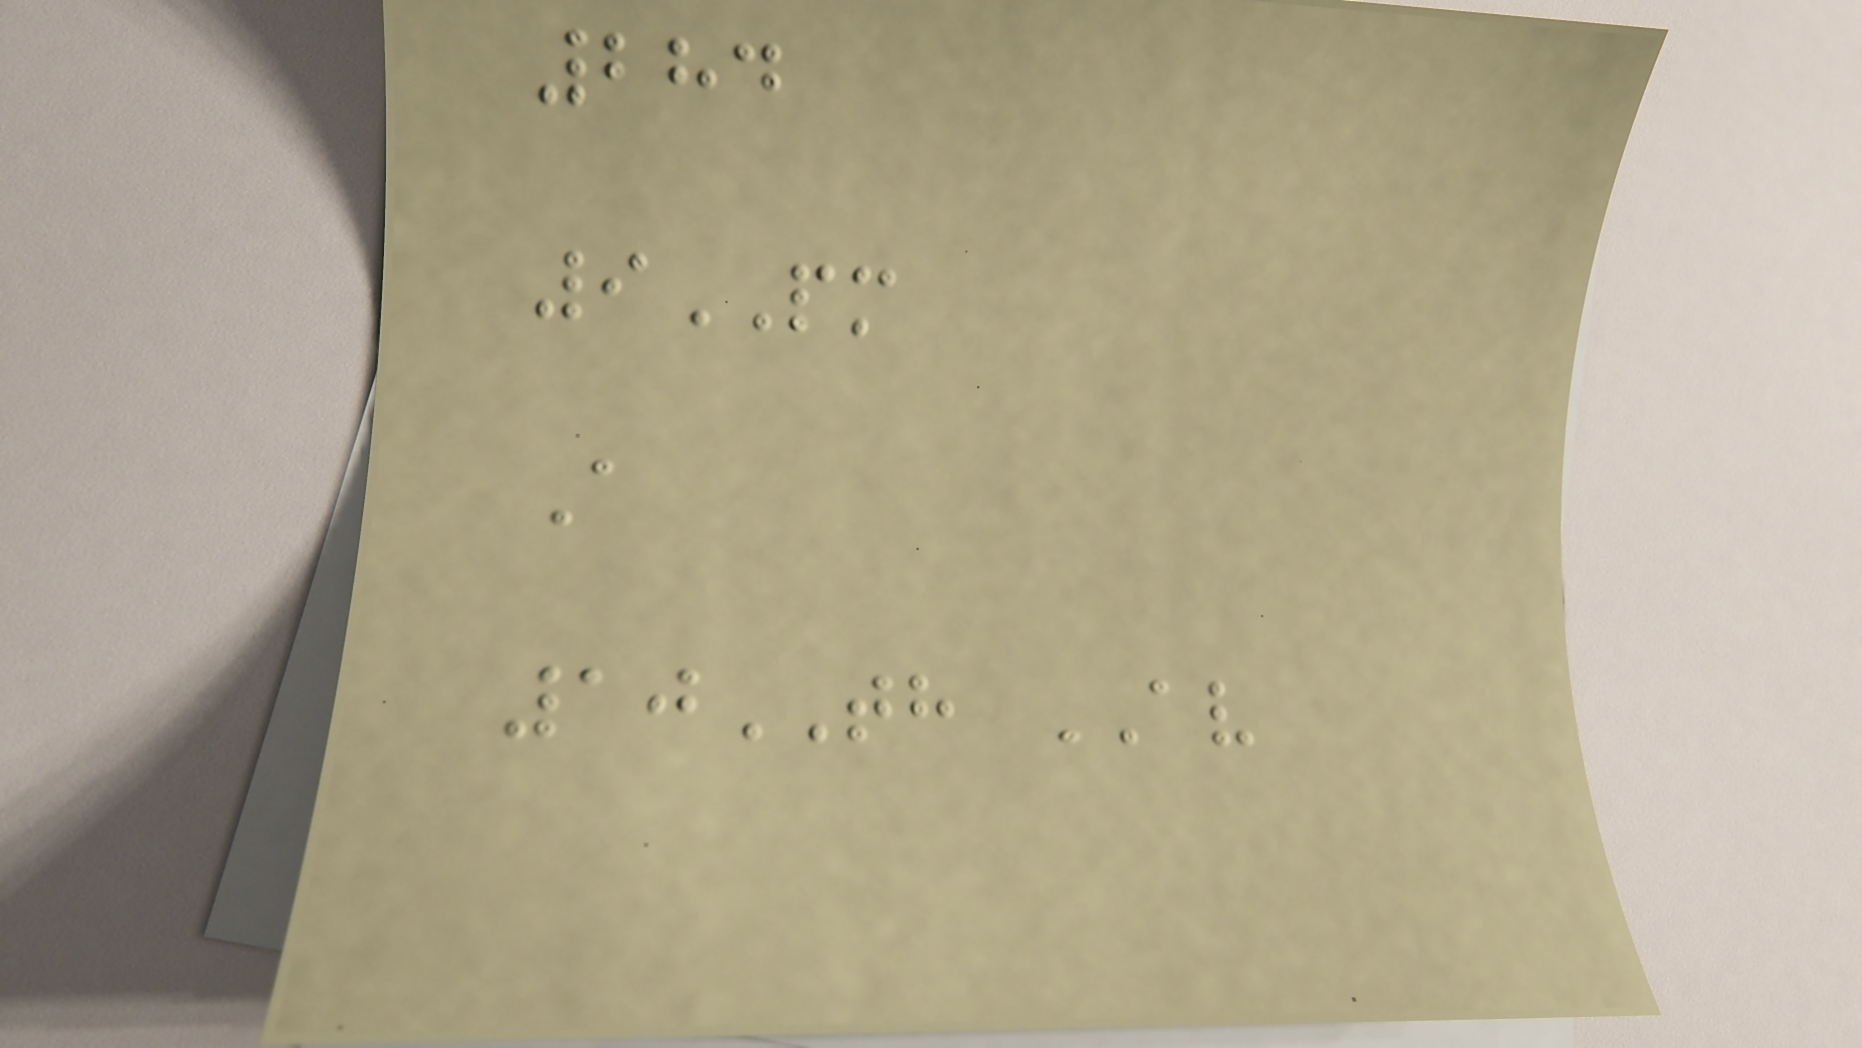284
9PM
A
10TH AV
